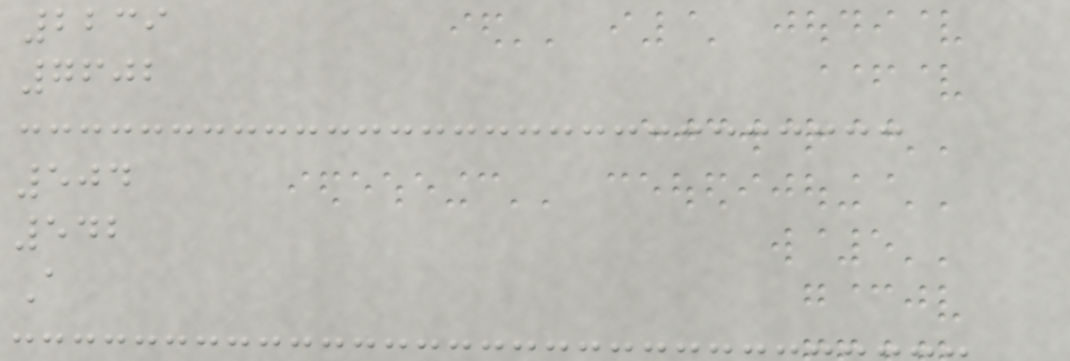2239
7602
504
542
A
